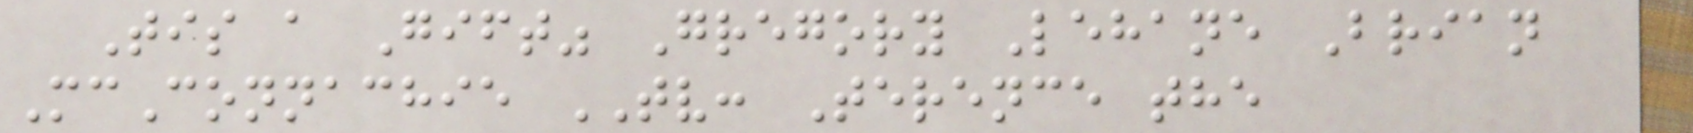Tis a Gift" Gregory Lehane Brian
McConnachie TV: Terence the
